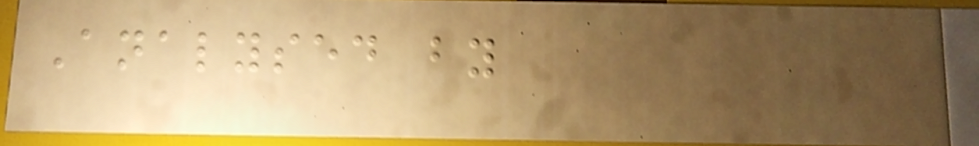Analysed by
